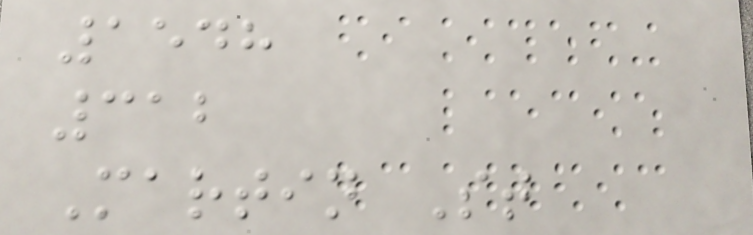1548
312
Martin St
